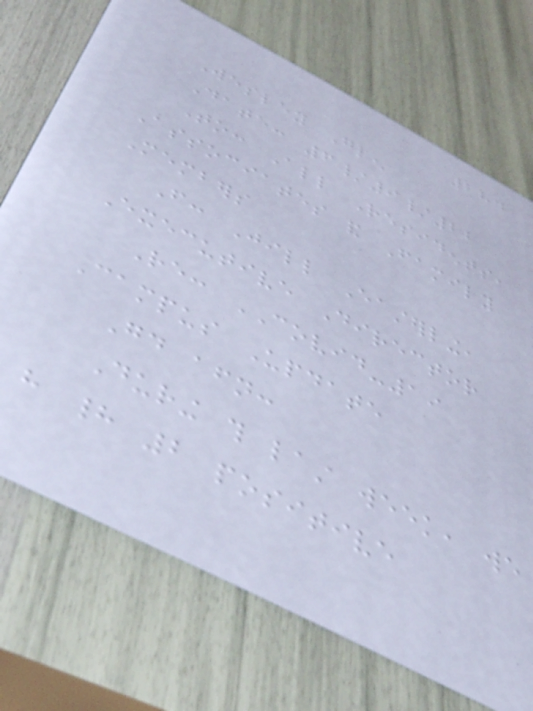284
Wesley Glen
Date: 6/9/22
To: All Residents,
Associates and Family
Members
From: Jill Easterling,
Executive Director
Re: COVID-19
Campus Update
Good afternoon:
During this last week, we
have had 2 positive
